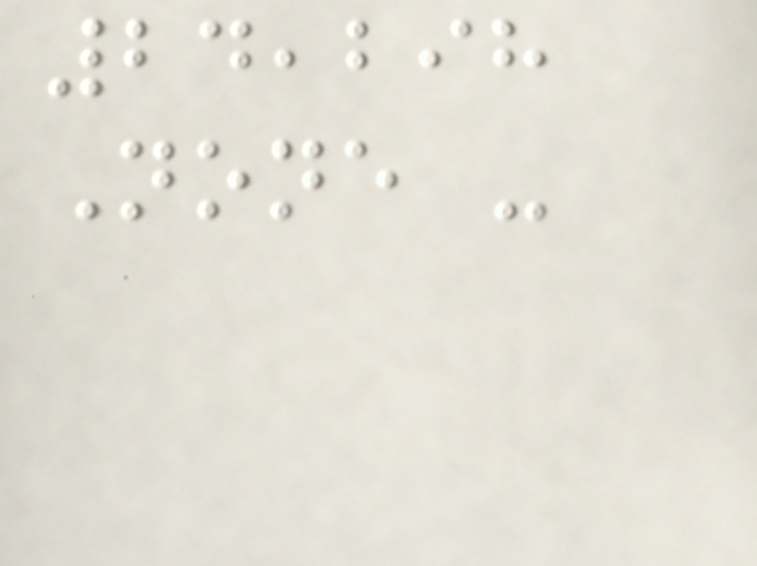24,298
None -
